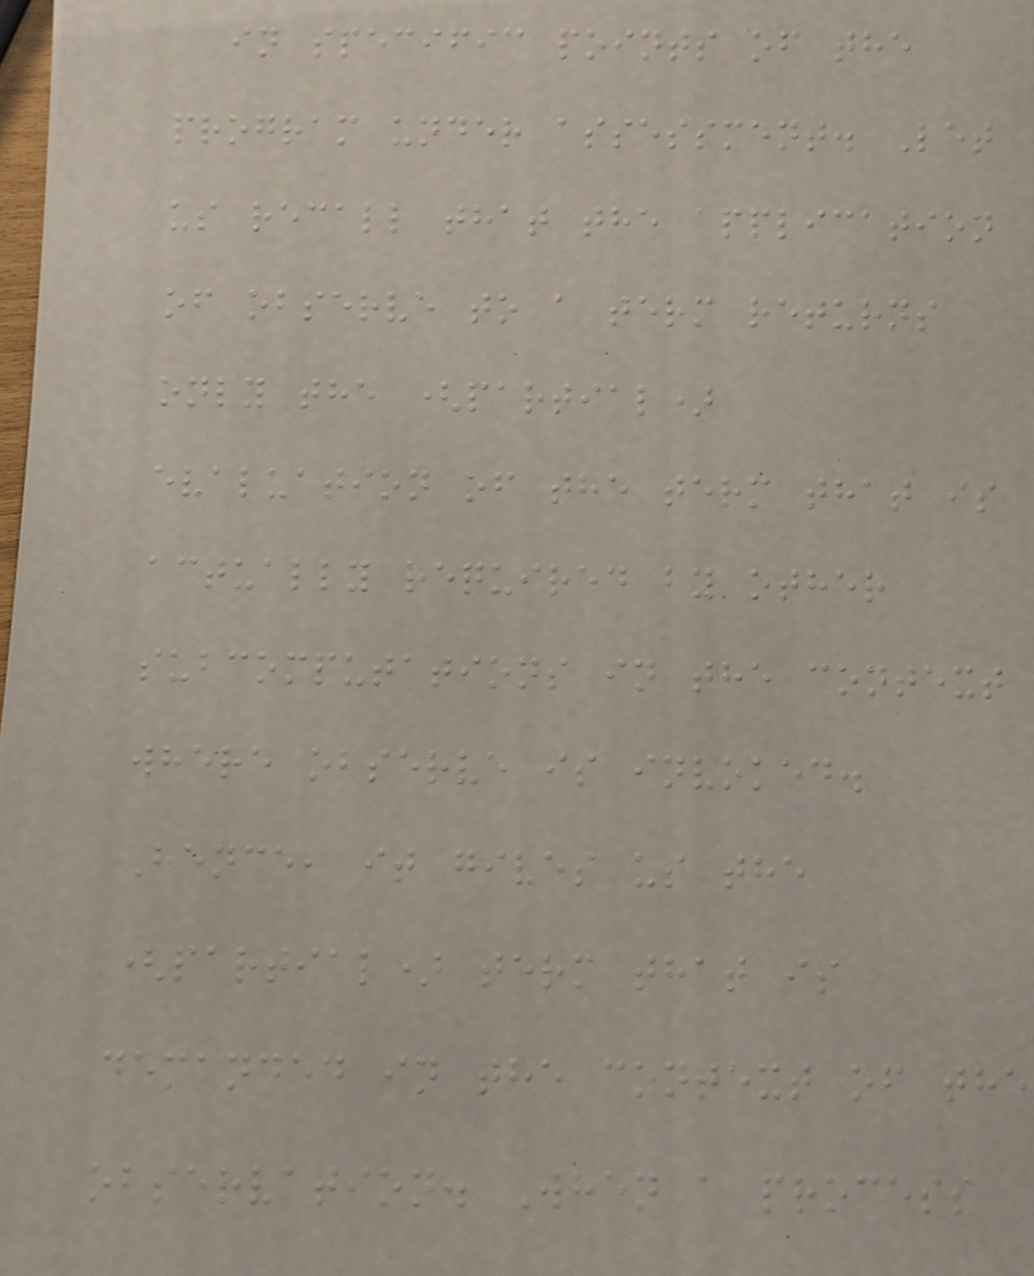in specific points of the
program under assessment. Let
us recall that the application
of observe to a term returns
only the (partial)
evaluation of the term that is
actually required by other
subcomputations in the context
where observe is invoked.
Hence, it gives us the
(partial) term that is
demanded in the context of the
observation. When a process
